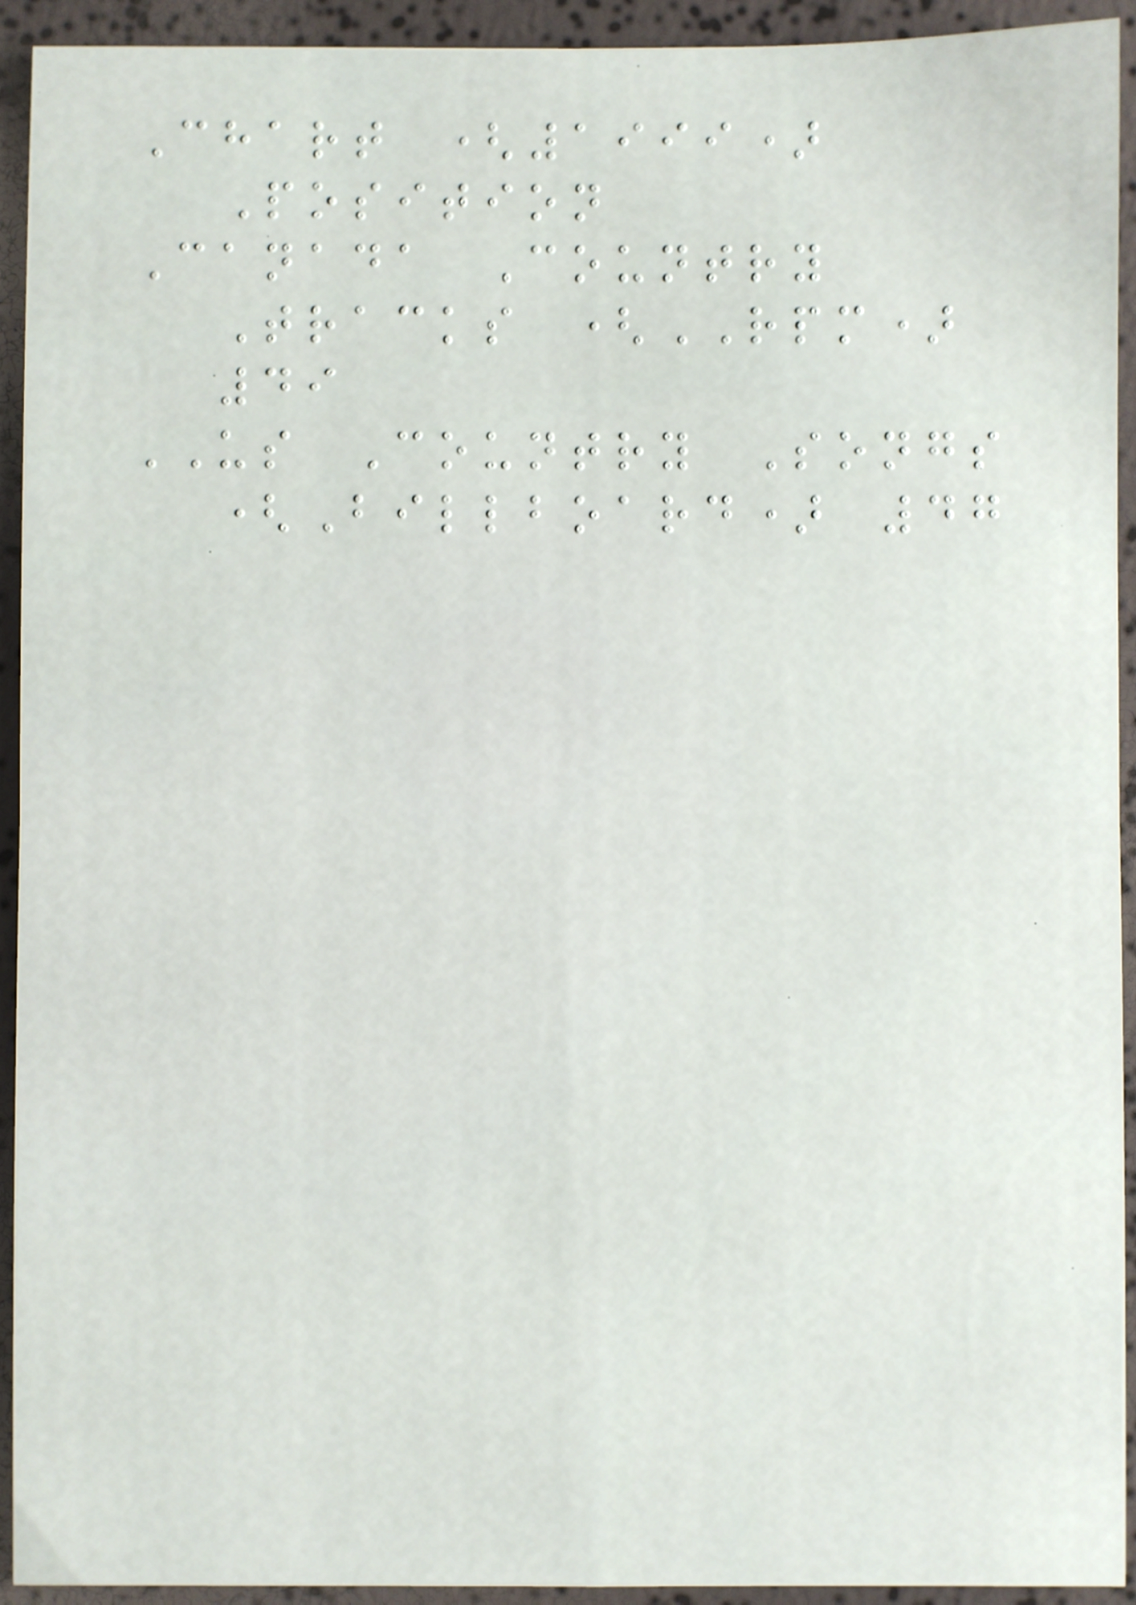Chart (1999)
Position
Canada Country
Tracks (RPM)
49
US Country Songs
(Billboard) 47
